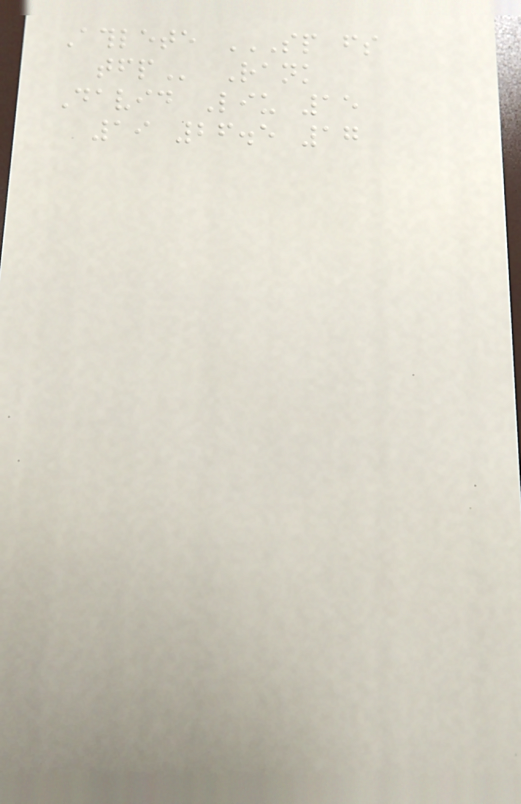Athlete SP FS
TFP Rank
David Liu 15
19 26.5 17
